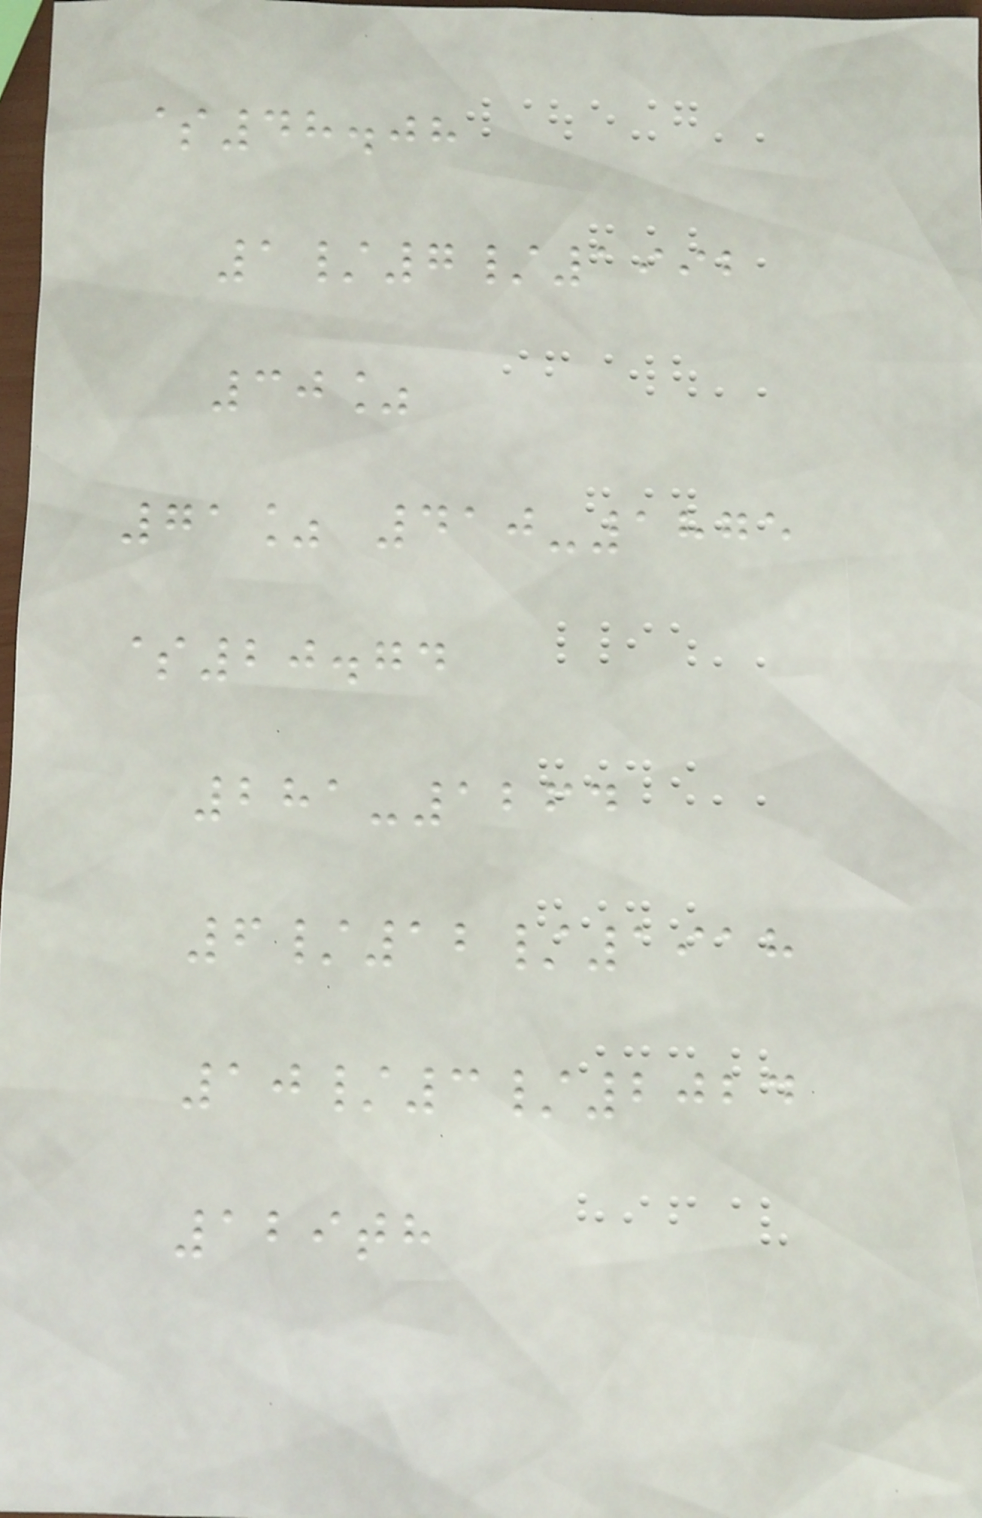$48.08
1/7/1992
30%
71% 410-1875
$20.74
281-1264
6/12/1918
10/3/2024
129th
